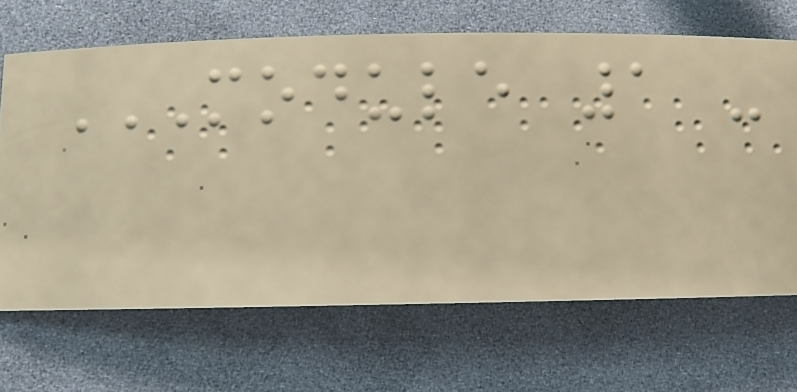MODULE 1 -
